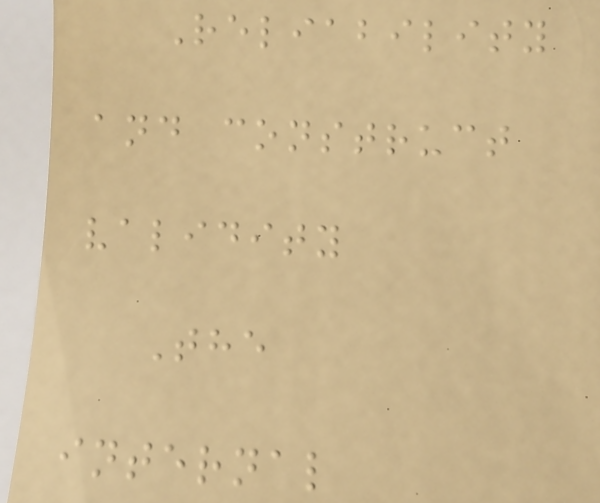Reliability
and construct
validity
The
internal
